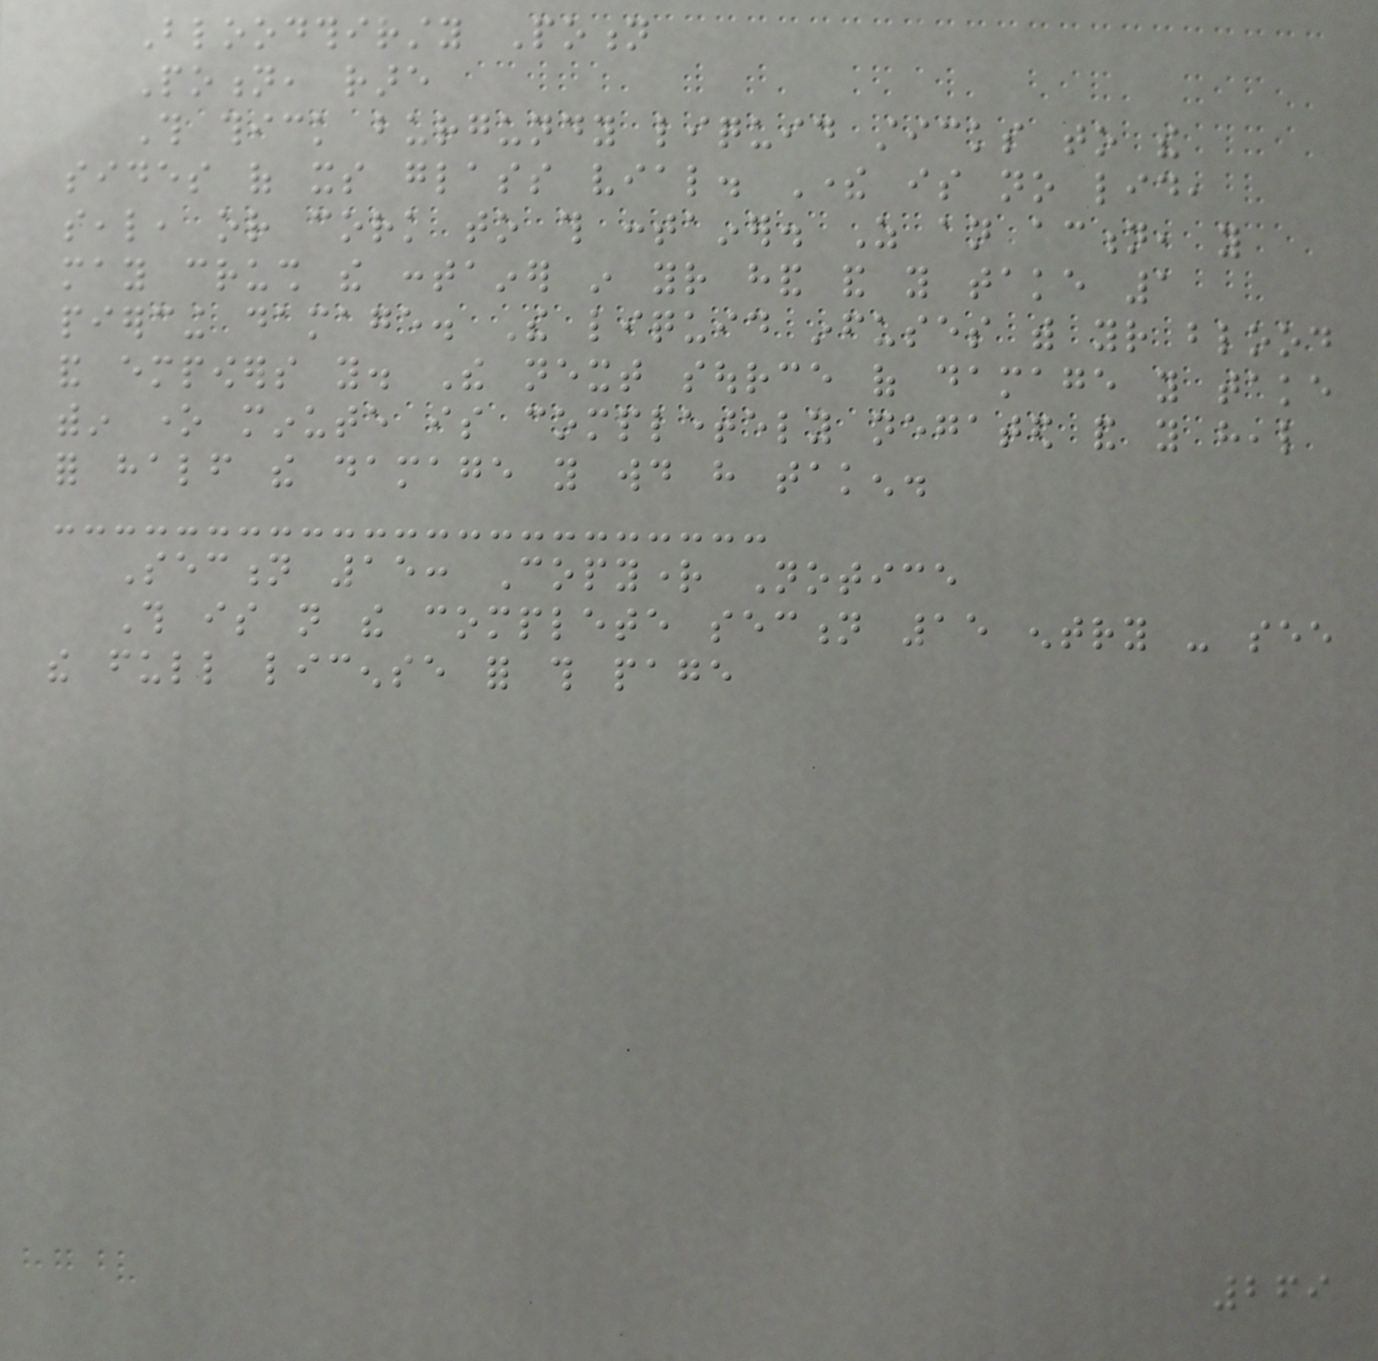Bloodthirsty Potion
Potion, rare
This thick burgundy liquid sticks to the
sides of its glass vial. There is no lid,
seal, or cork to this container. As an action, you
may crush the container in your hand and you take 1
piercing damage. The liquid infuses with your blood
and empowers you. The next source of damage you take
within one minute is completely negated and you heal
for half the damage you would have taken.
Section 15: Copyright Notice
This is not the complete section 15 entry - see
the full license for this page
269
